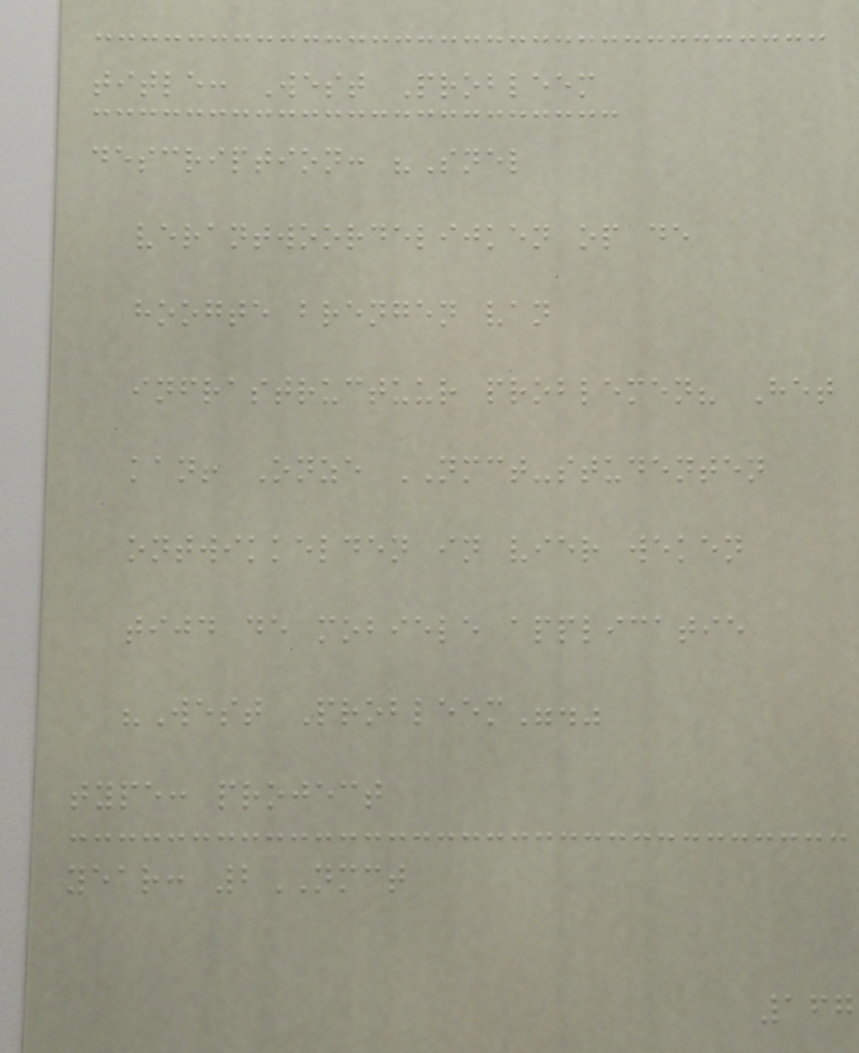title: West Probleem
description: "Snel
verantwoordelijken op de
hoogte brengen van
infrastructuur problemen? Het
kan! Onze NMCT-studenten
ontwikkelden in vier weken
tijd de mobiele applicatie
"West Probleem"."
type: project
year: 2NMCT
167
